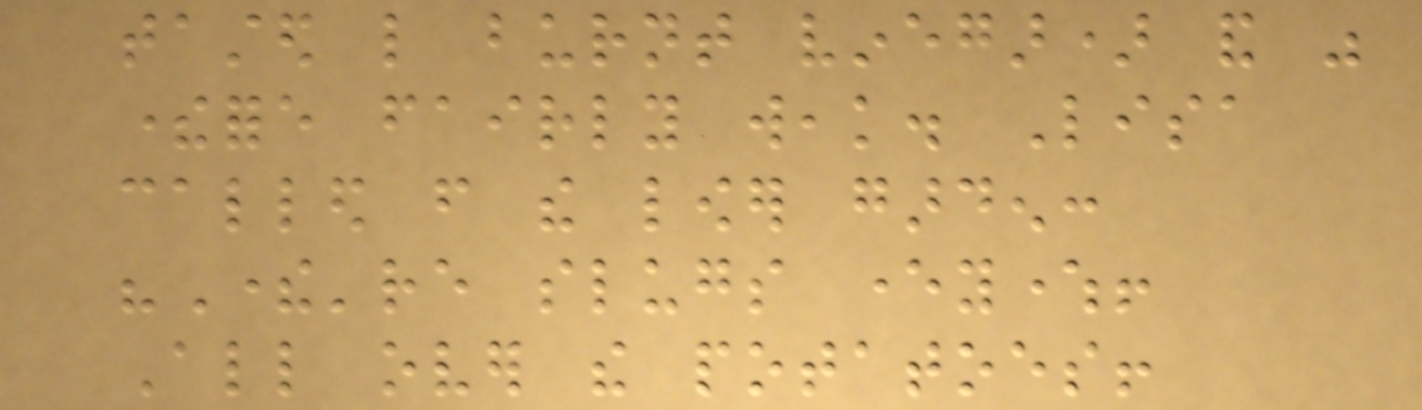tasted like burnt vinegar) and was
therefore fairly weak. Lisa
called from the lower garden:
"There're slugs everywhere!
All over the potatoes!
